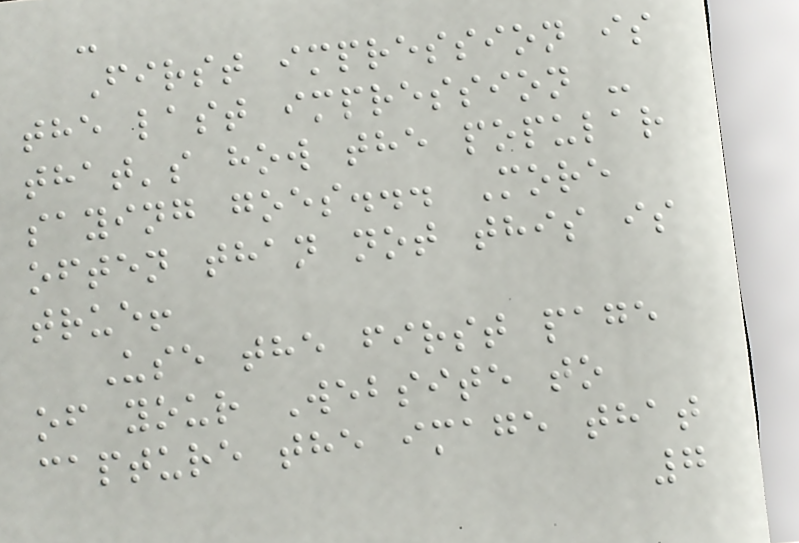-
First impression is
the last impression -
that's how the popular
saying goes... More
often than not this is
true!
Use the first page
of your Website to
capture the image that
7
